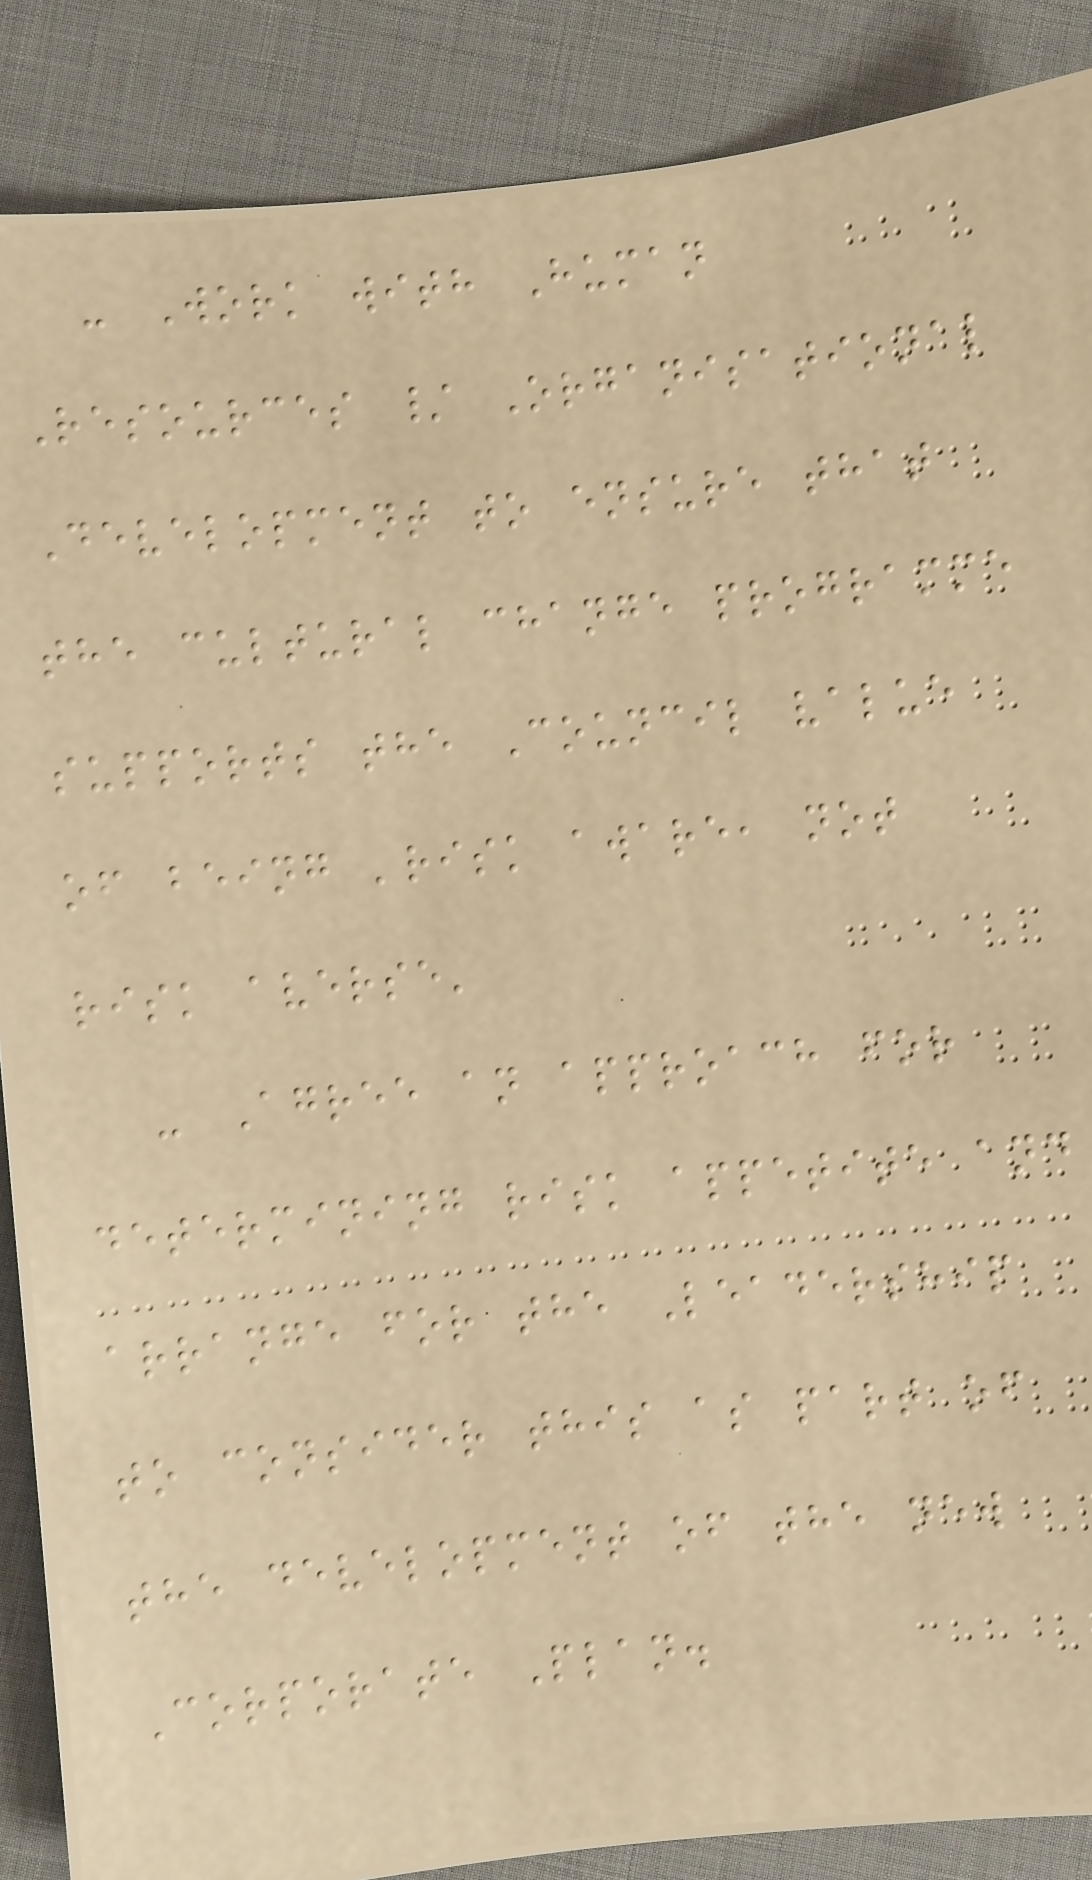- Work with Human
Resources / Organisational
Development to ensure that
the cultural change programme
supports the Council value
of being 'risk aware, not
risk averse'
- Agree an approach for
determining risk appetite and
arrange for the Leadership
to consider this as part of
the development of the new
Corporate Plan.
